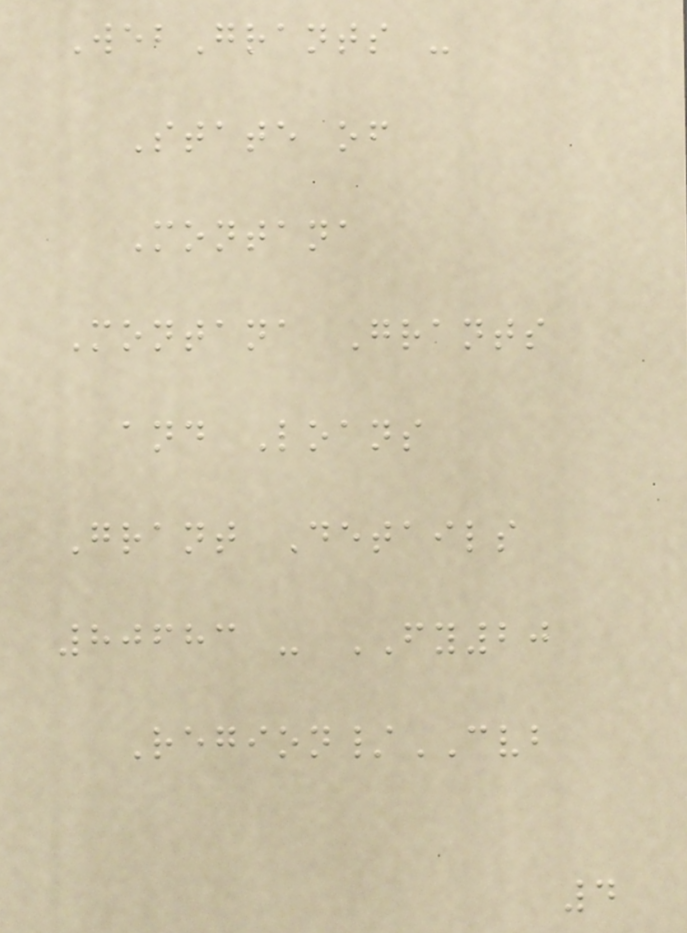WebGrants -
State of
Montana
Montana Grants
and Loans
Grant Details
80683 - FY20
Region/CVB
4
